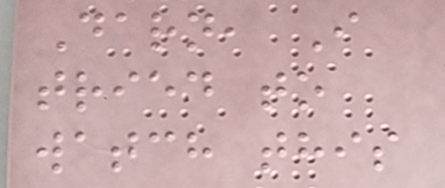Darn, I
tried to
watch this
